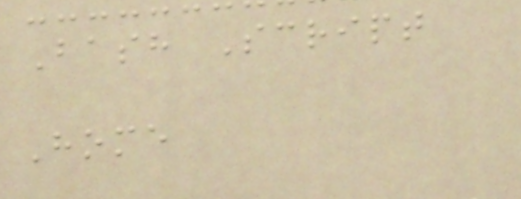Bash Script
Home
